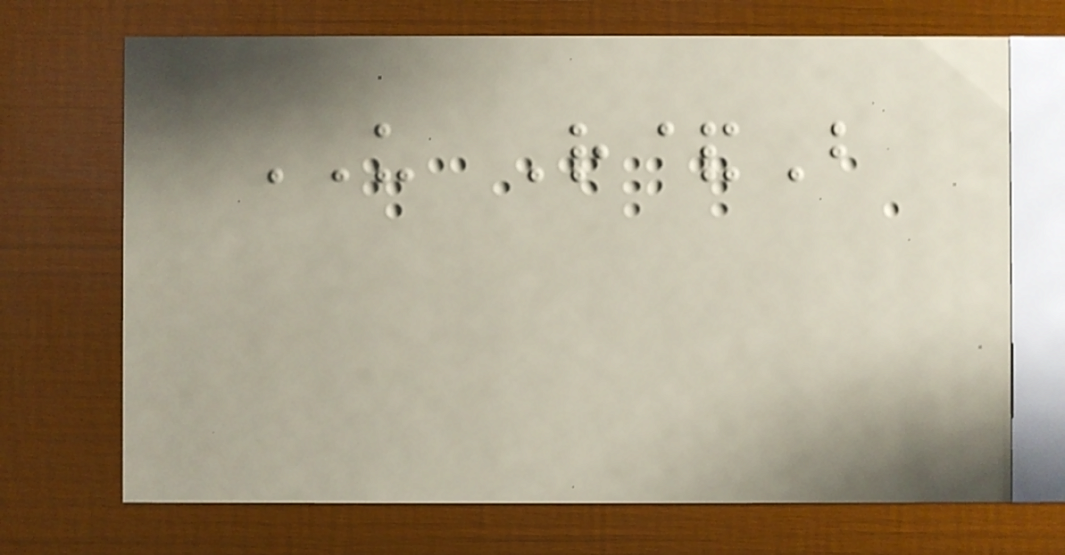US R&B
